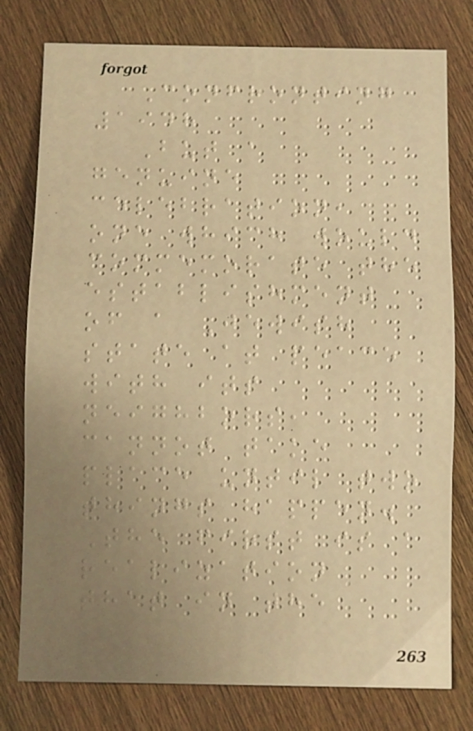Confronting
1948
But a
genuine
celebration,
one which would
commemorate the
establishment
of a Jewish
state at peace
with its
neighbors,
cannot take
place until two
things happen.
The first is a
realization
that in the
